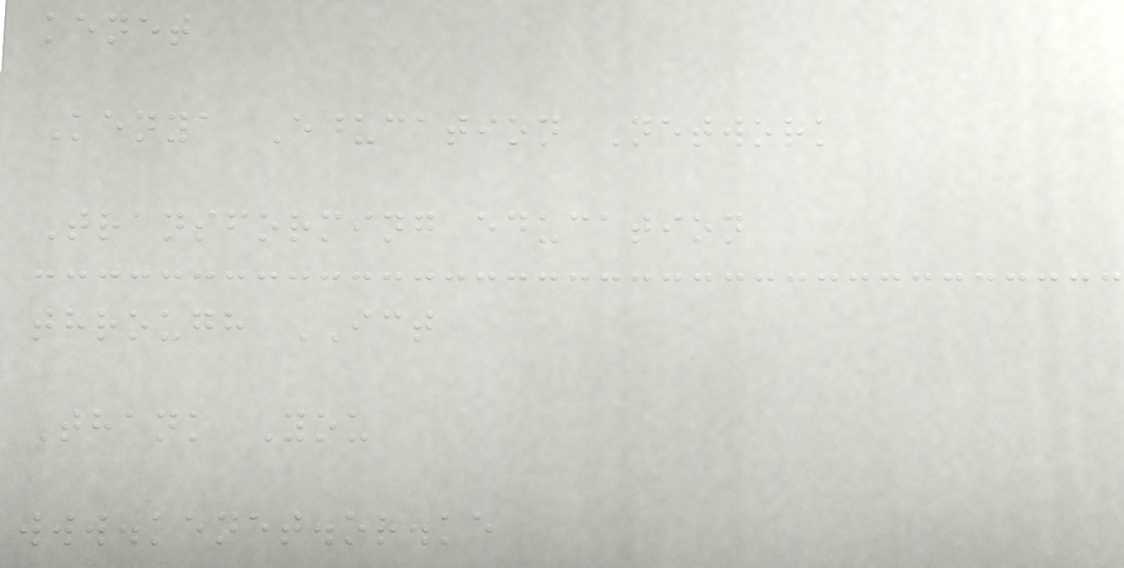kenet
Kenya Education Network
Transforming education
through ICT
Thank You
www.kenet.or.ke
